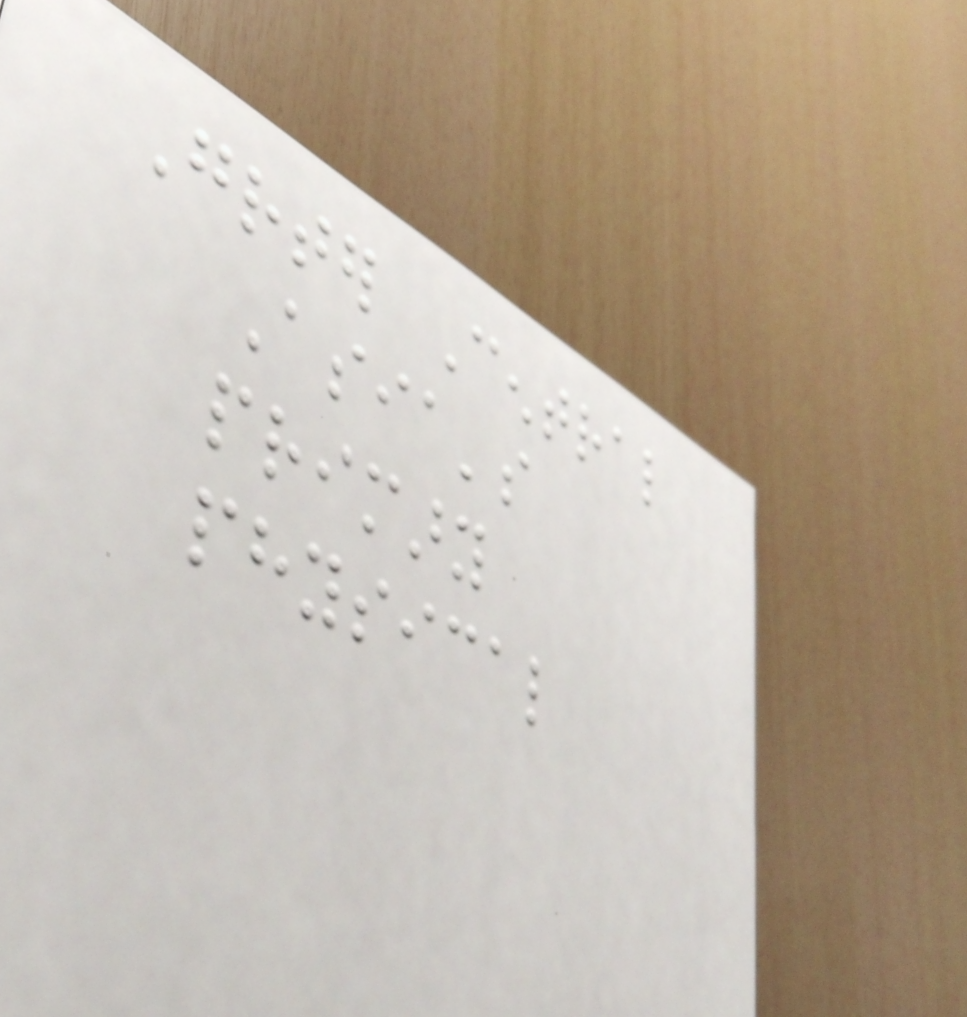Greater Central
Asia's
primary
physical
